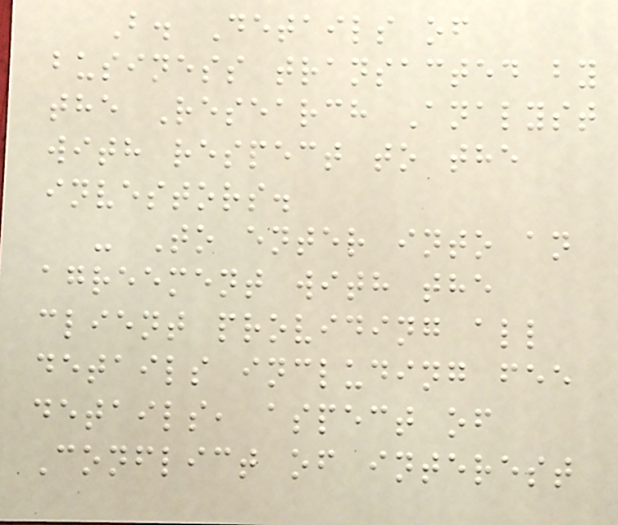B. Details of
business transacted by
the Research Analyst
with respect to the
investors.
- To enter into an
agreement with the
client providing all
details including fee
details, aspect of
Conflict of interest
